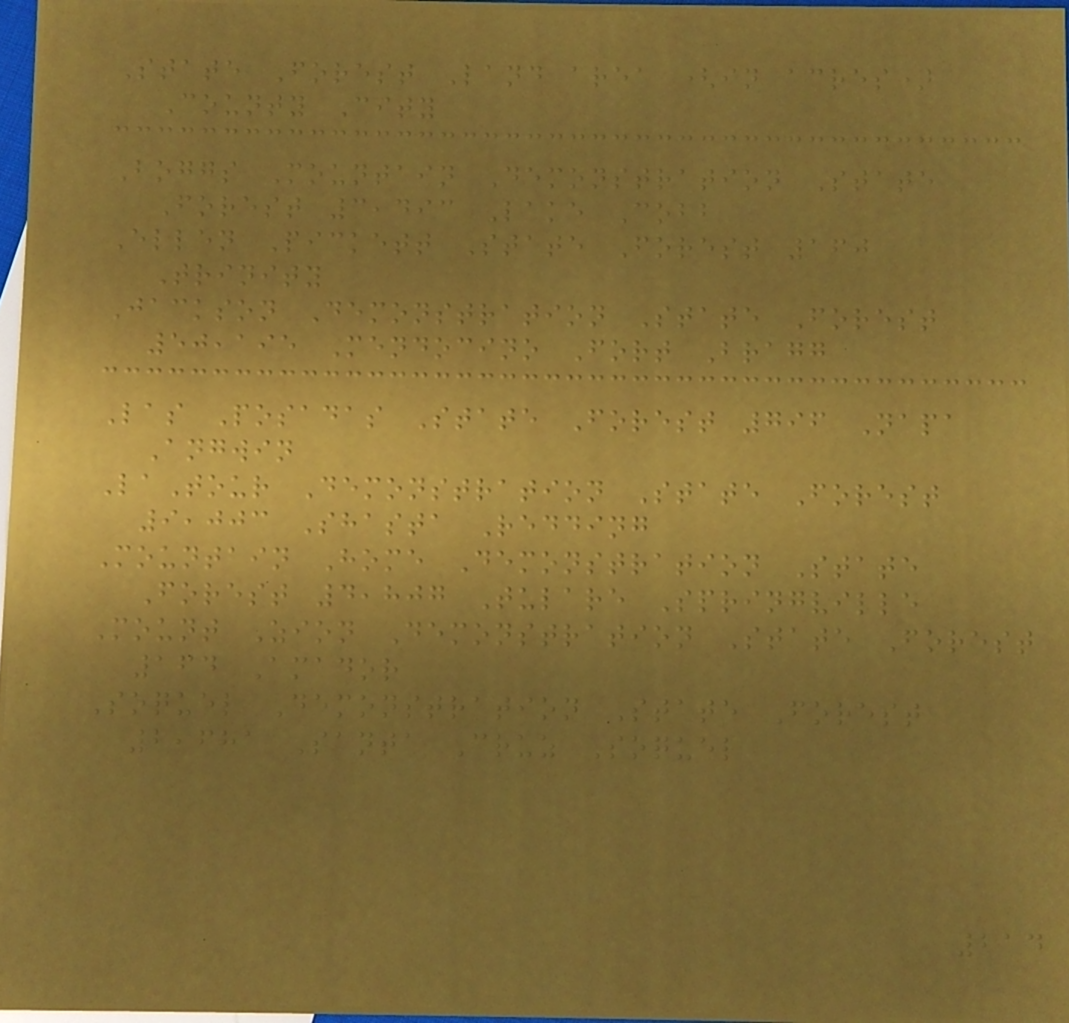State Forest Land area (in acres)
County City
Boggs Mountain Demonstration State
Forest 3,493 Lake Cobb
Ellen Pickett State Forest 160
Trinity
Jackson Demonstration State Forest
50,195 Mendocino Fort Bragg
Las Posadas State Forest 796 Napa
Angwin
LaTour Demonstration State Forest
9,003 Shasta Redding
Mountain Home Demonstration State
Forest 4,807 Tulare Springville
Mount Zion Demonstration State Forest
164 Amador
Soquel Demonstration State Forest
2,681 Santa Cruz Soquel
214
